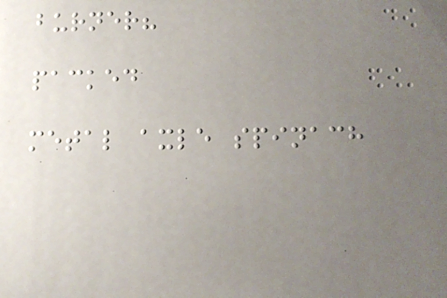burner?
packed
metal axle spinach
